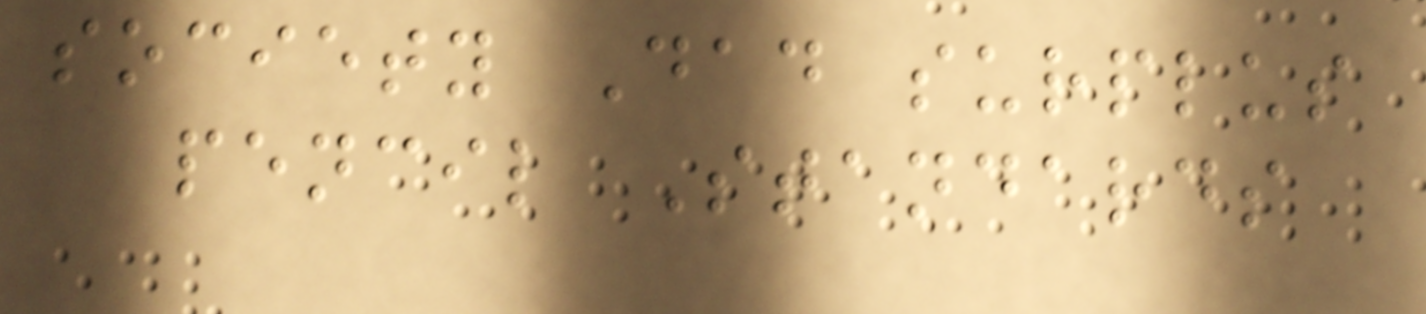society Dad surplus
pencil Standards
